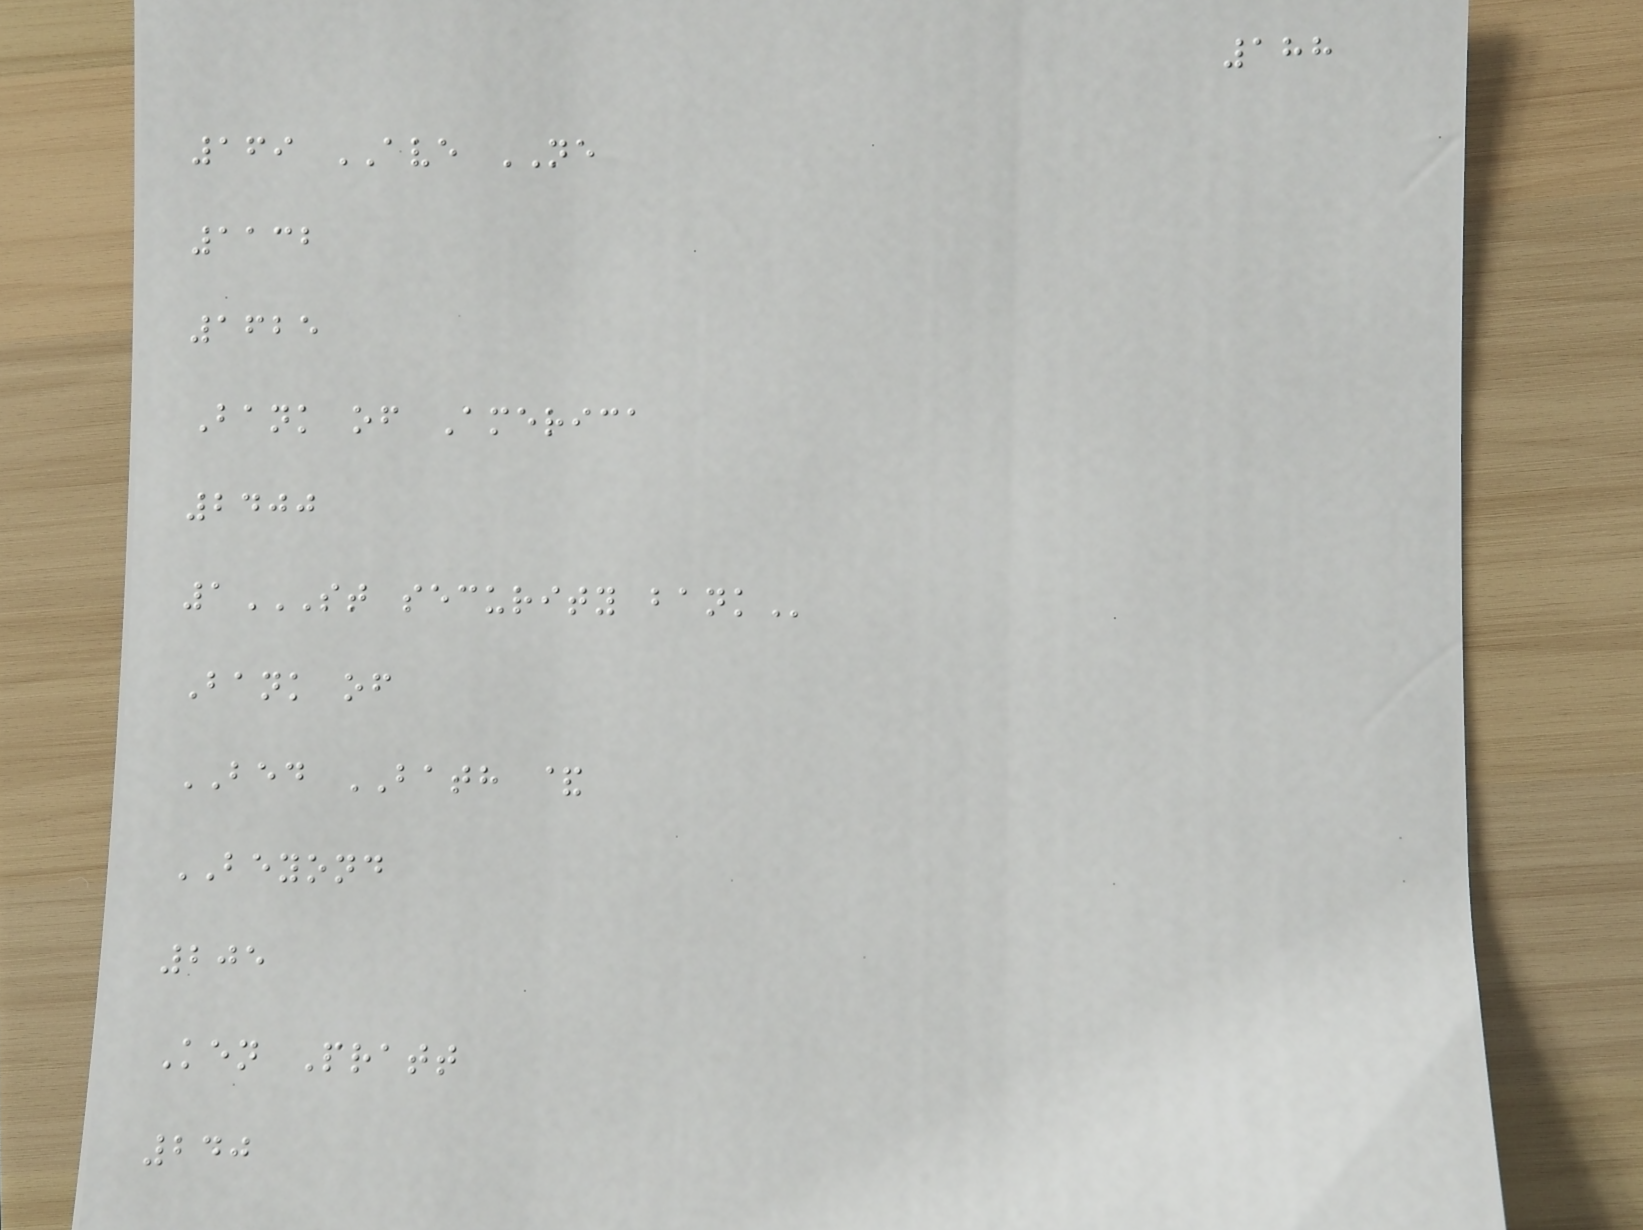188
169 AVE NE
1132
1625
Bank of America
2400
1ST SECURITY BANK
Bank of
BED BATH &
BEYOND
205
Ken Pratt
240
